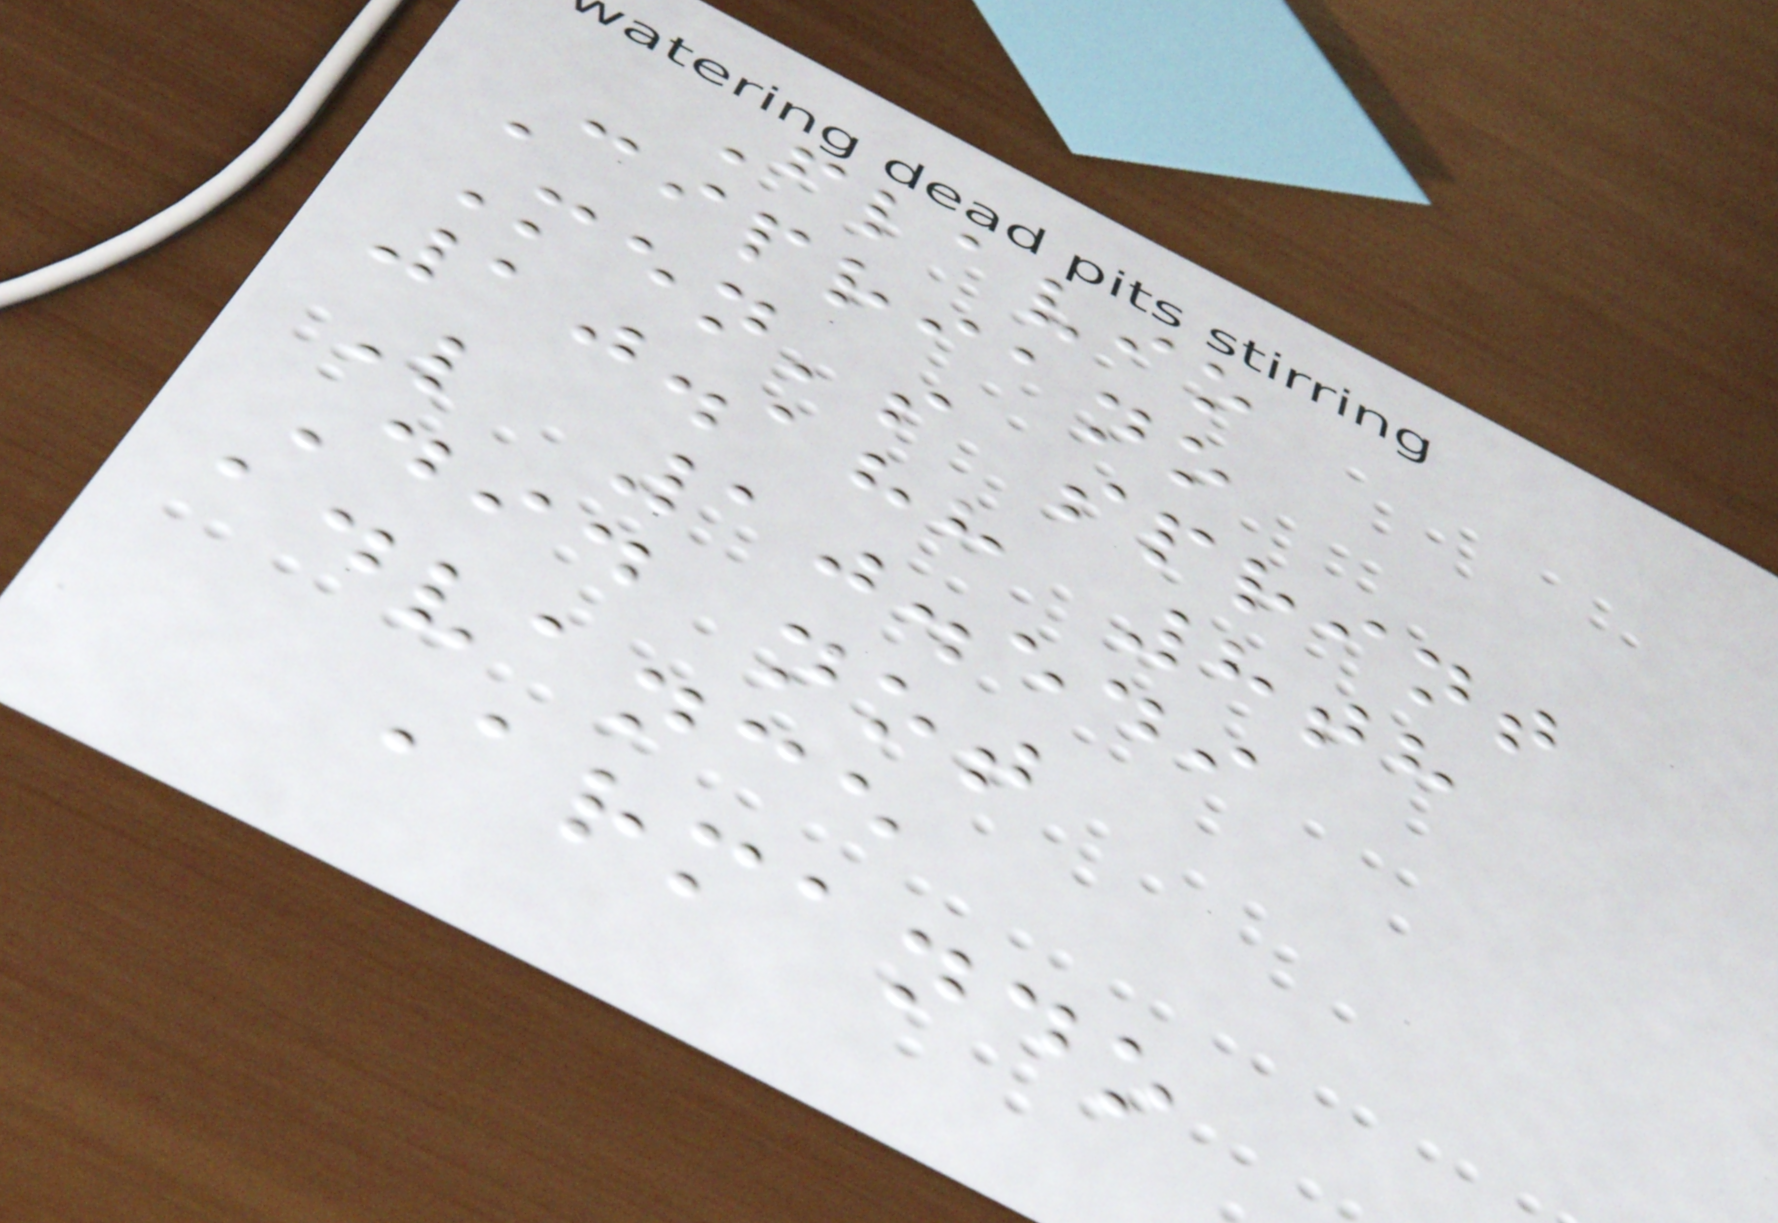Flavio
Cipriano
Men's sprint
10.188 8th
L 10.549
Did not
advance
Armando
